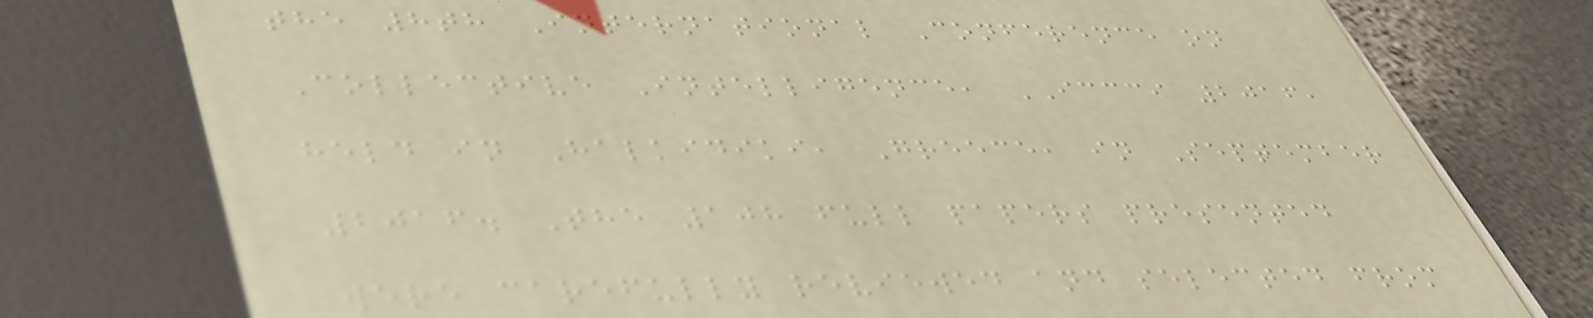the 8th International Conference on
Collective Intelligence, ICCCI 2016,
held in Halkidiki, Greece, in September
2016. The 108 full papers presented
were carefully reviewed and selected from
